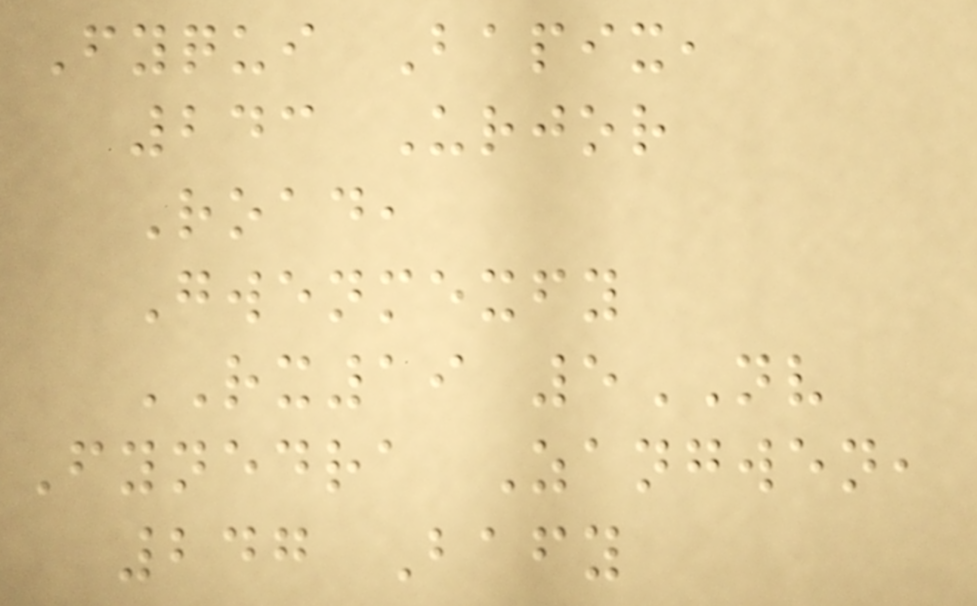Fyqui Bapix,
243 Urjor
Road,
Gwenmexfy
RX19 5NV
Fynedra Zangwen,
247 Bafy
